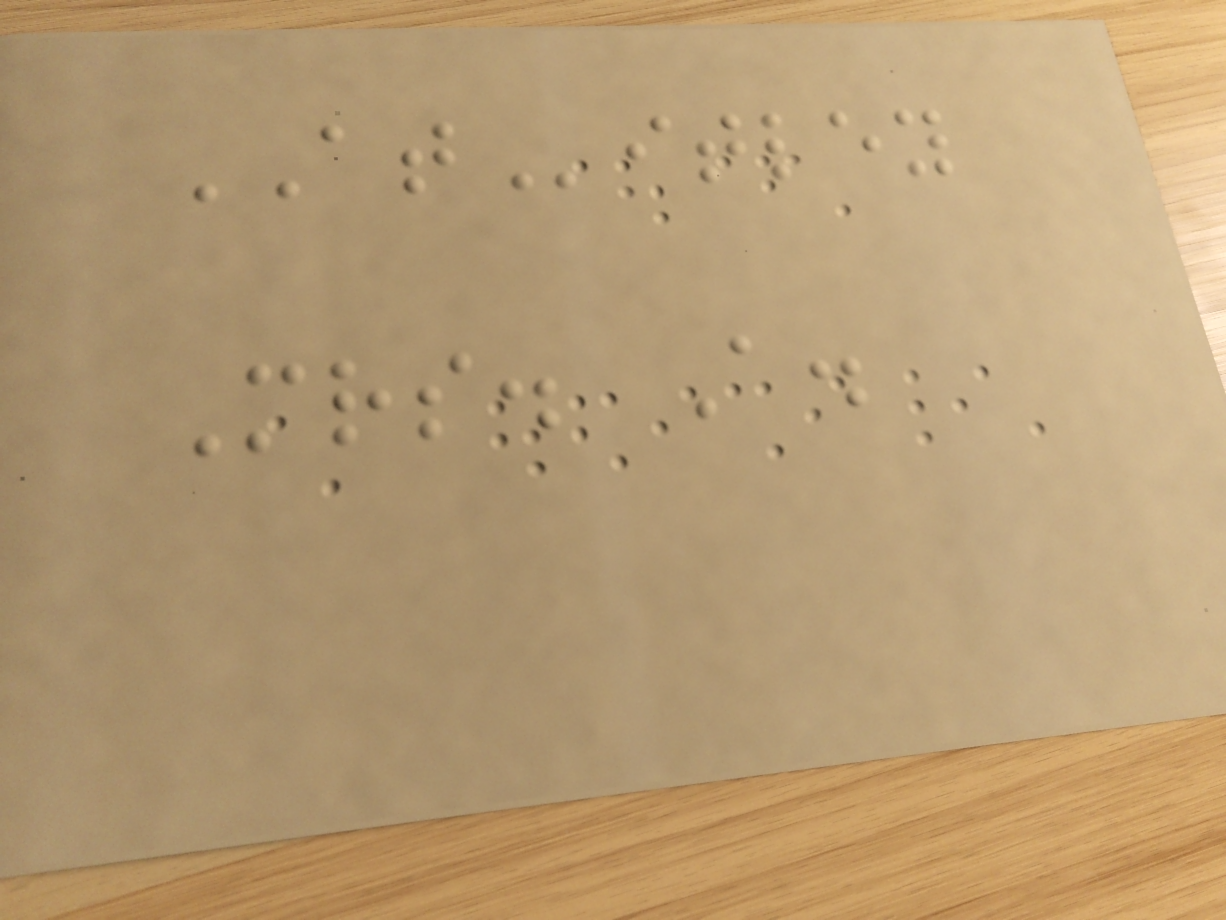ATitley
Mrs. A.
